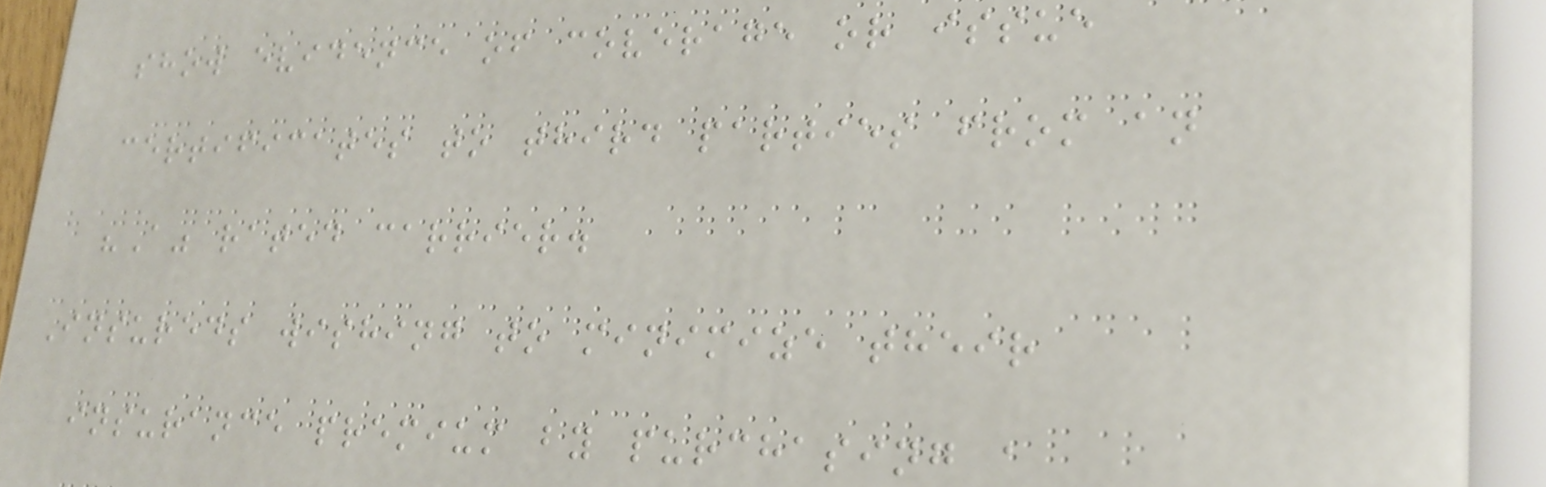show evidence of coverage or issue
certificates to third parties from an
"A" rated carrier.
Insureds wishing to minimize their
insurance premium by purchasing a
